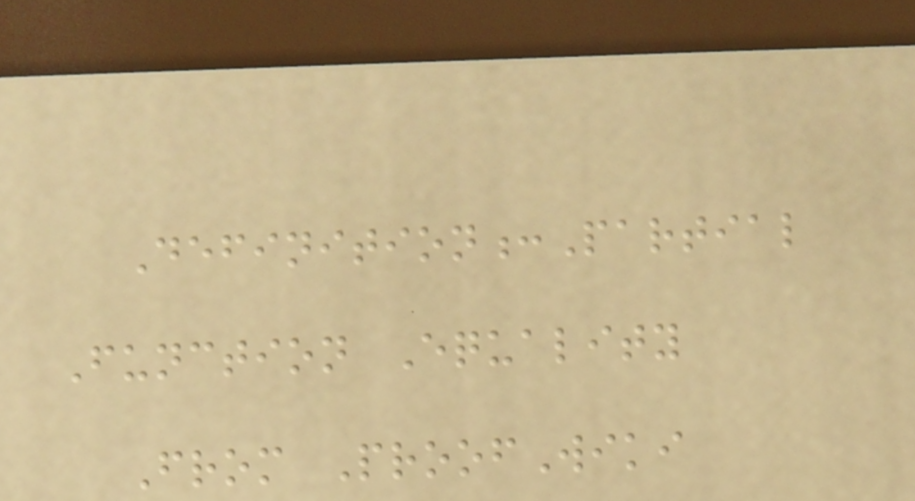Definition:Partial
Function Equality
From ProofWiki
